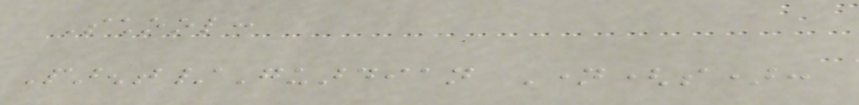School:
Parent/Guardian Name(s):
